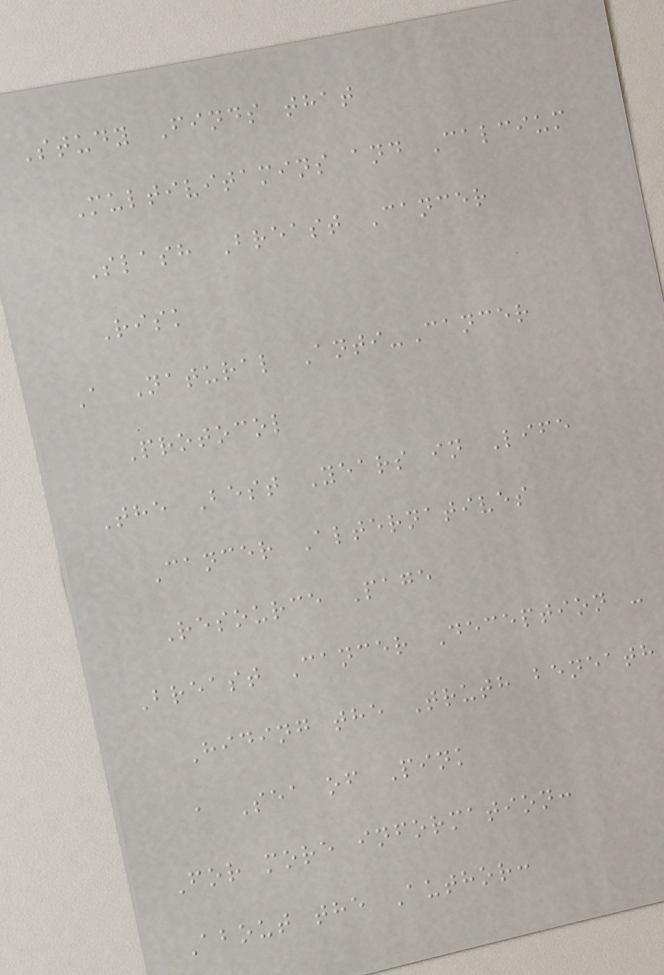Study Finds that
Multivitamins and Calcium
Slash Breast Cancer
Risk
A Natural Anti-Cancer
Protocol
The Best Years in Life
Cancer Alternatives
Resource Page
Breast Cancer Deception -
Hiding the Truth beneath
a Sea of Pink
For more information:
About the Author:
